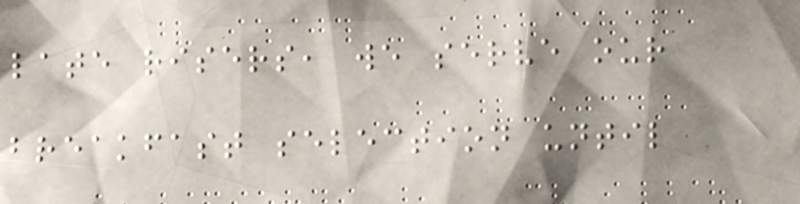late risers, we serve our
breakfast selection until
